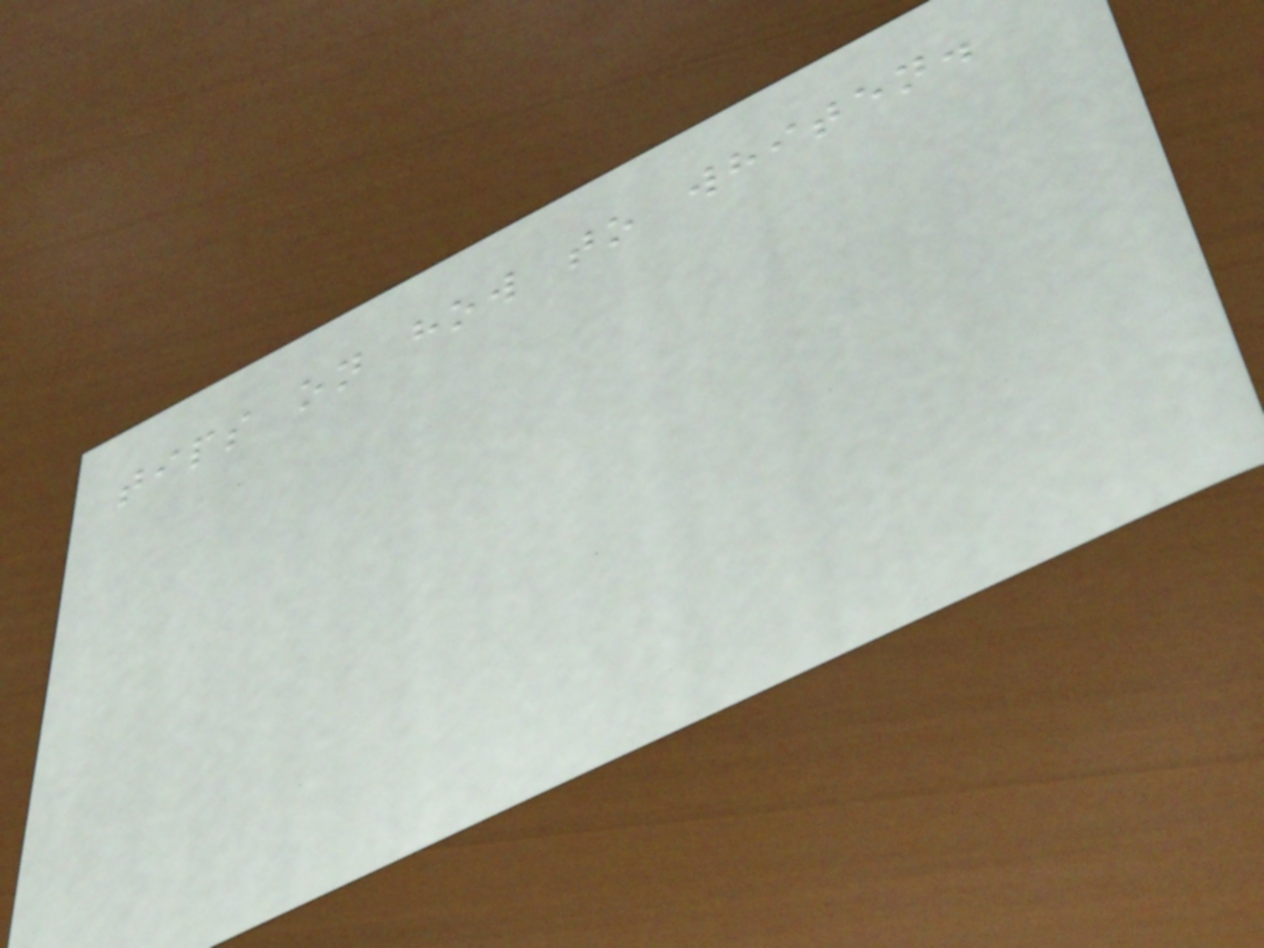tips on how to whiten.
